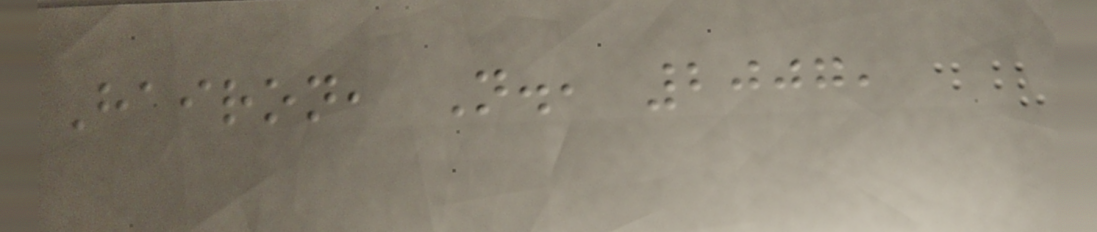Hairon, N., 2007,
